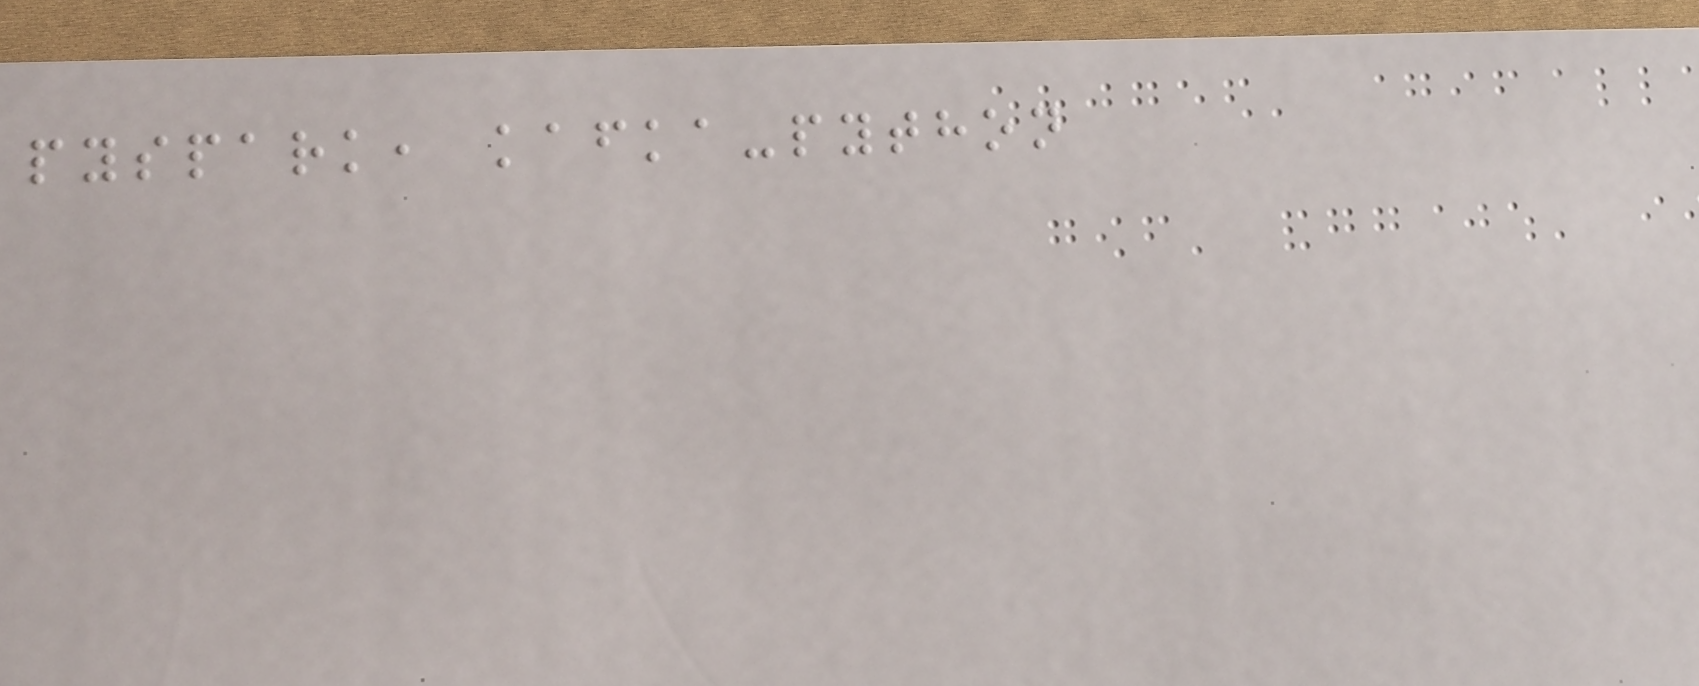pyspark, kafka-python
